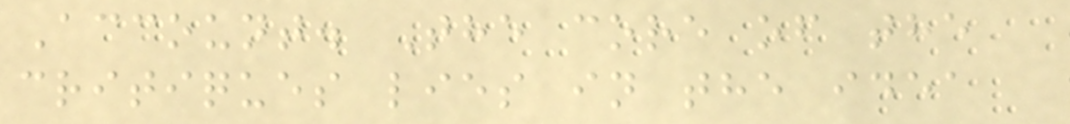Account. The core of the
critiques lies in the idea
